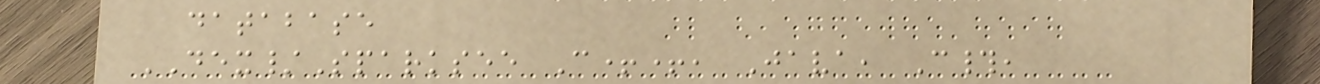database
DEX/Sparksee C++, Java, C#,
